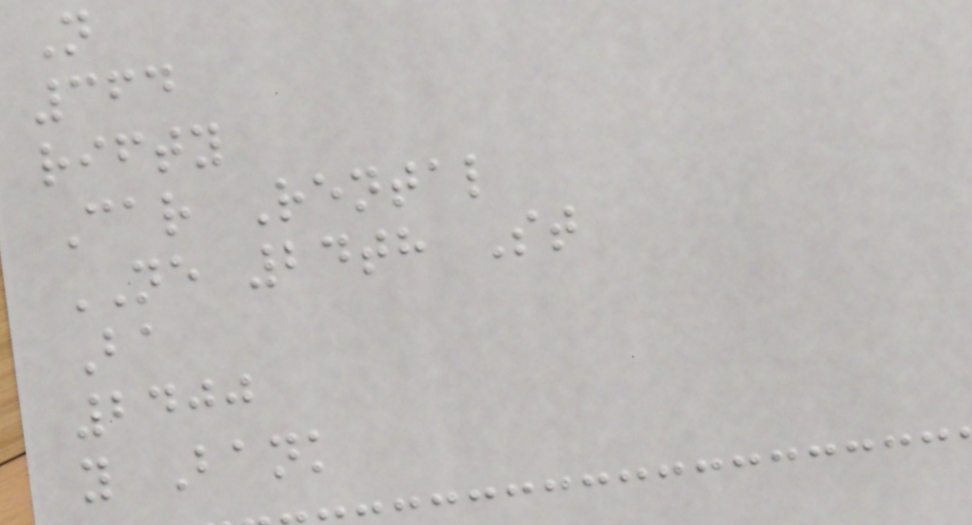N
364
rifty
Car Rental
NE 24th St
Ba
2400
y Bank
